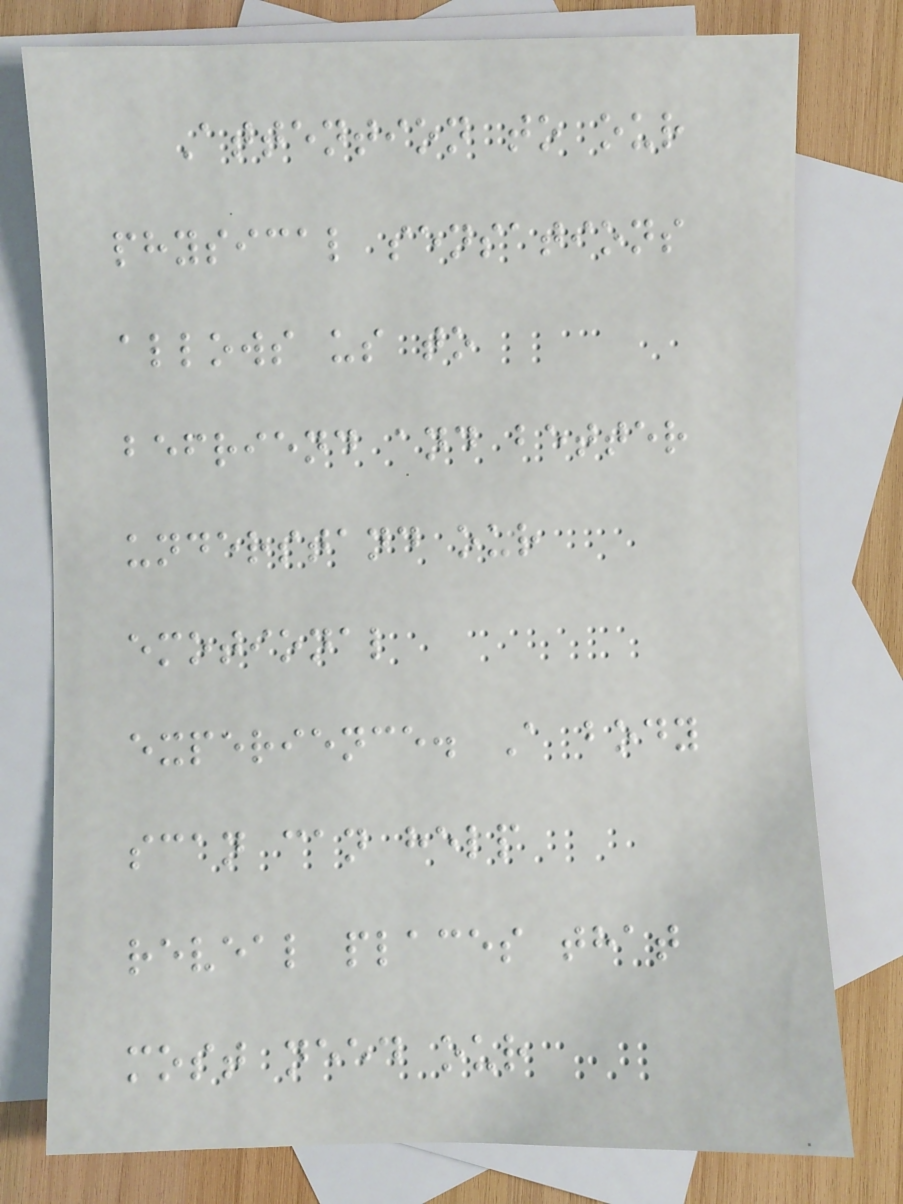Attention to our
physical sensations
allows us to
befriend and better
understand our
emotional
experience. A body
scan can help
reveal places that
most need our
